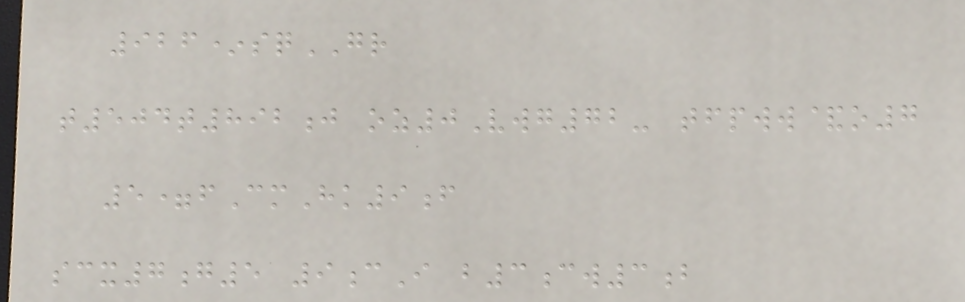926*sqGR
t504t892j oz0Vwg72- tfpww&o7
5=fCmHk9f
scx7g5 9cI b3cw3b
